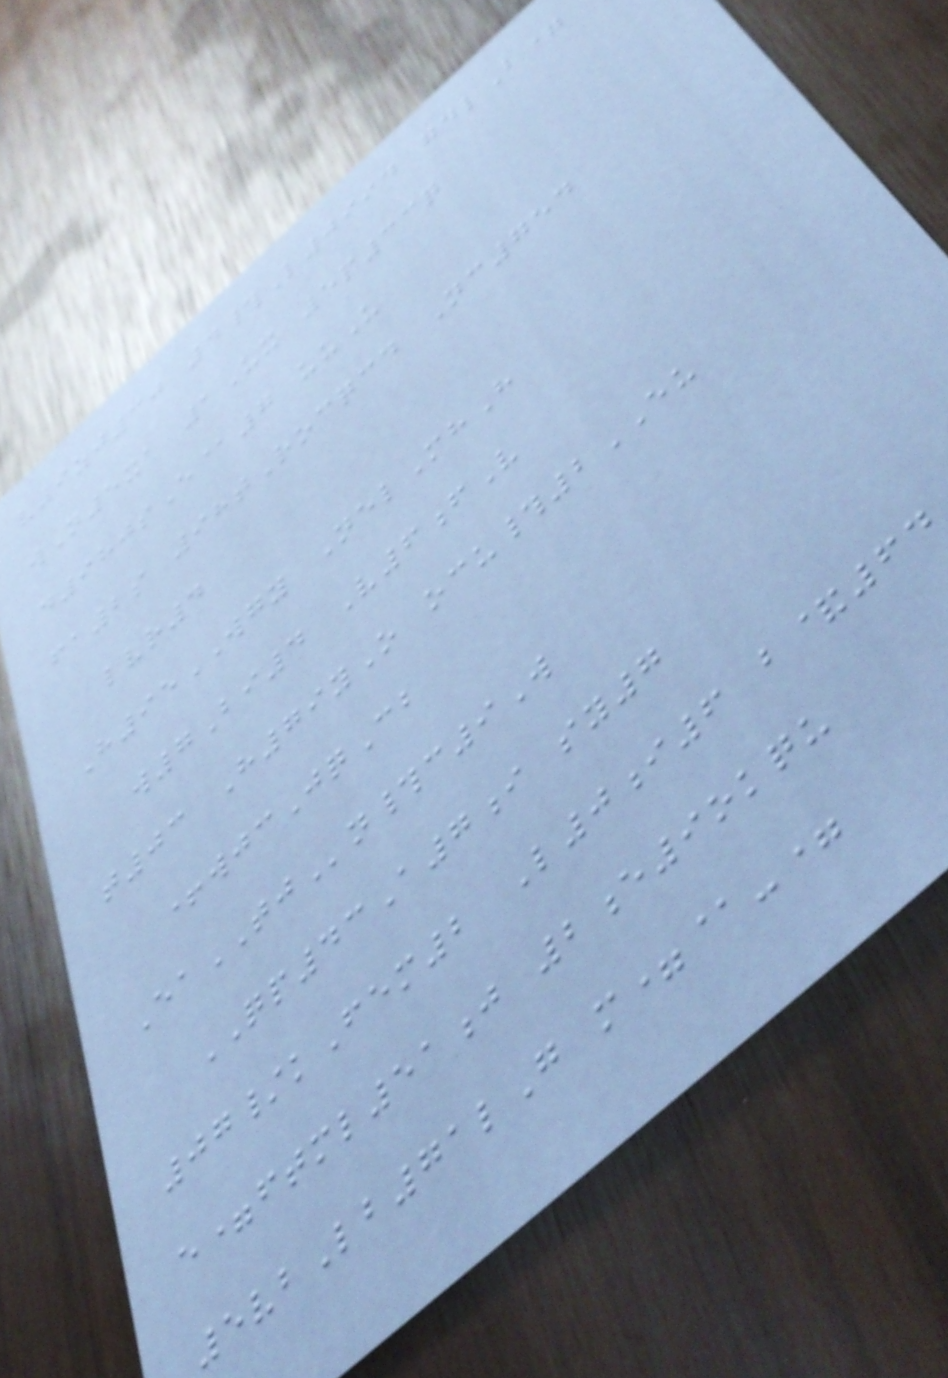v9zj30 4#L0994 gdlB=
wN5xa 1Ux 5p33q
d980sE@7 uuU
fa2s 98tRocqcd Nc754
lvr4
H95WGY NelMhH
w7Bi4 V6fV
t03 H79yO ocu#2EU
+wjcJqCb
EaTJn#c9W
QP43A7i sy7
07/kFem2 L0i6 b&64
e=ftml51j 2e9okqu
5vbLb71lG m=@-=
